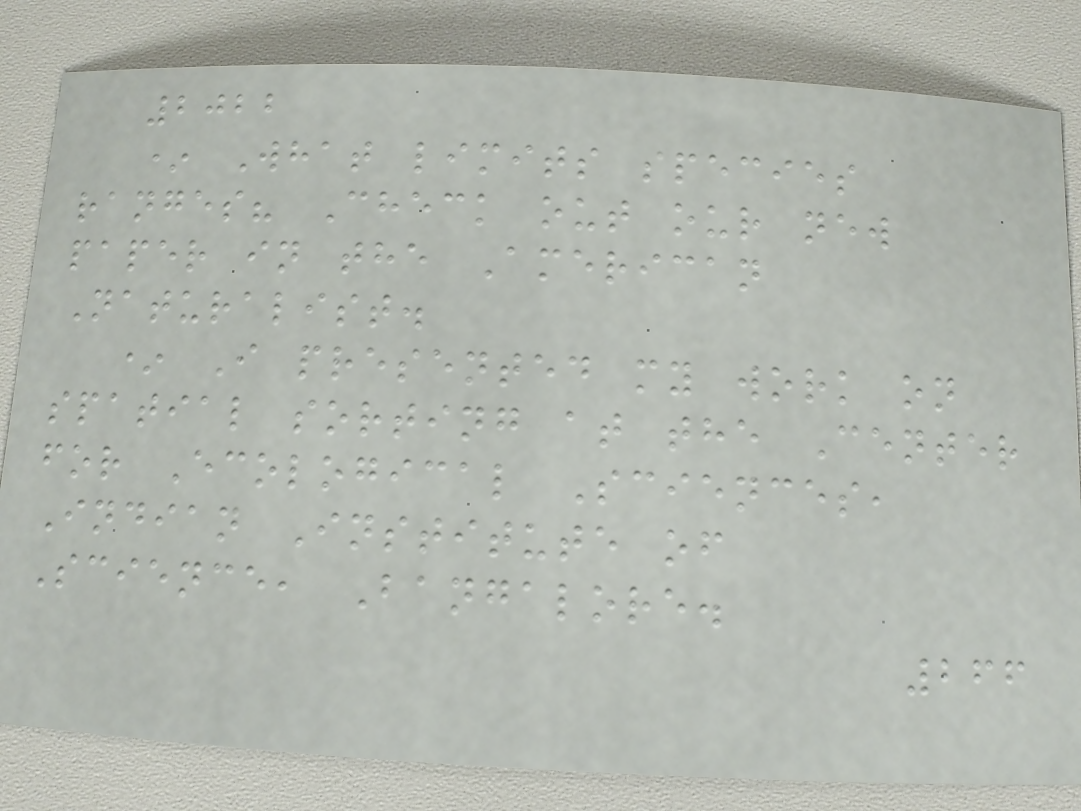2022
* What limits species
ranges? Check out our new
paper in the American
Naturalist.
* I presented my work on
spatial sorting at the Center
for Ecological Sciences,
Indian Institute of
Science, Bangalore.
266
